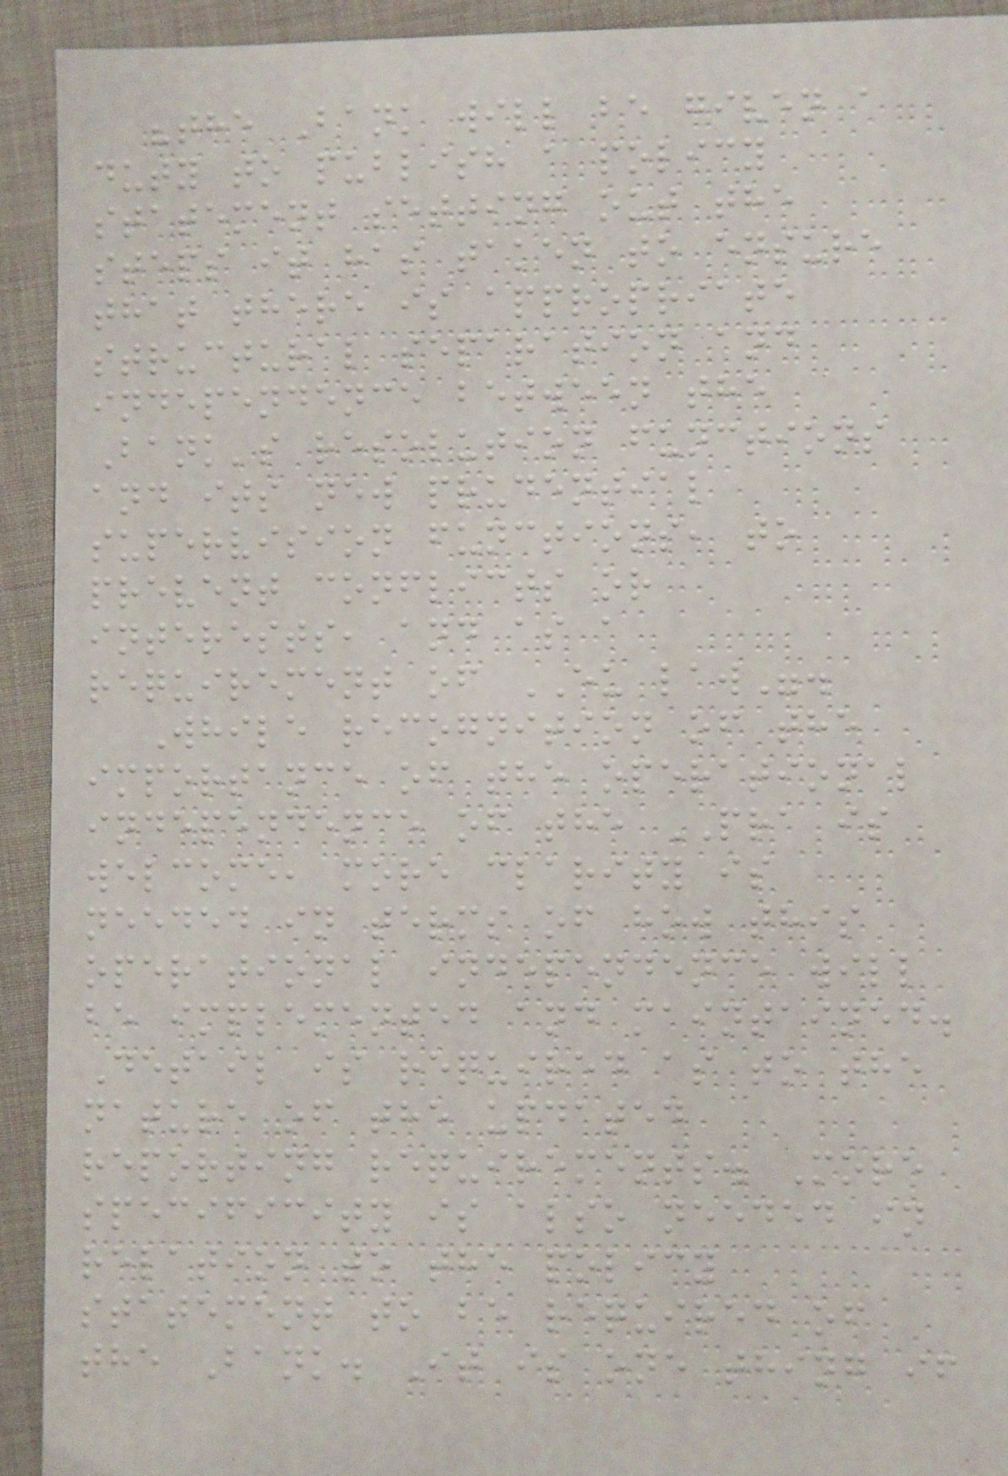"the Bank will be given a
duty to publish a policy
statement setting out the
steps it has taken to ensure
that there is appropriate
structural separation and
independence between the
Bank's resolution functions
and its new prudential
supervision functions, to
prevent conflicts or
interests, and as a
requirement of EU law".
While recognition of the
importance of the operational
independence of the PRA is
welcome, more clarity is
needed in terms of how this
operational independence will
be implemented and maintained.
Detail is required as to the
nature of the updated
reporting requirements. More
specificity is also needed in
relation to the policy
statement to be required of
the Bank. It is one thing if
